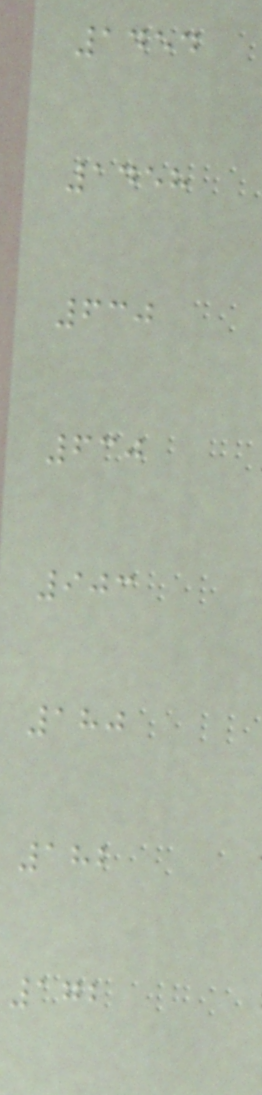1454
1458
630
630
903
180
182
172
